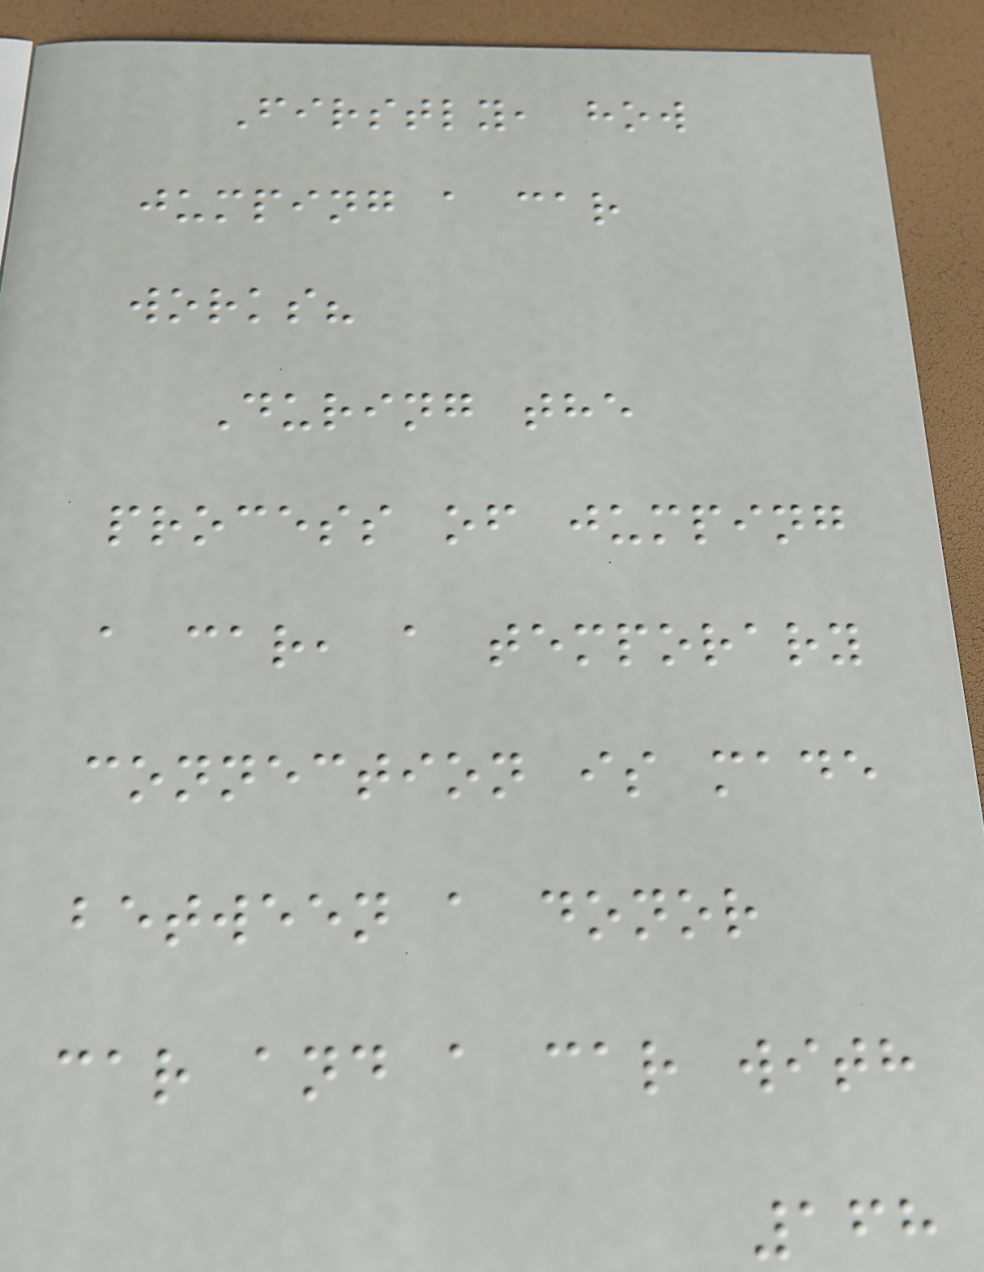Firstly, how
jumping a car
works?
During the
process of jumping
a car, a temporary
connection is made
between a donor
car and a car with
168
